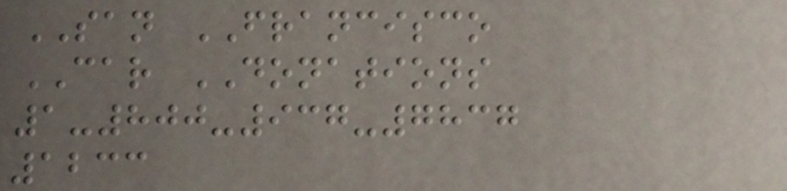SAN FRANCISCO
CAR DONATIONS
1-800-937-7837
1233
